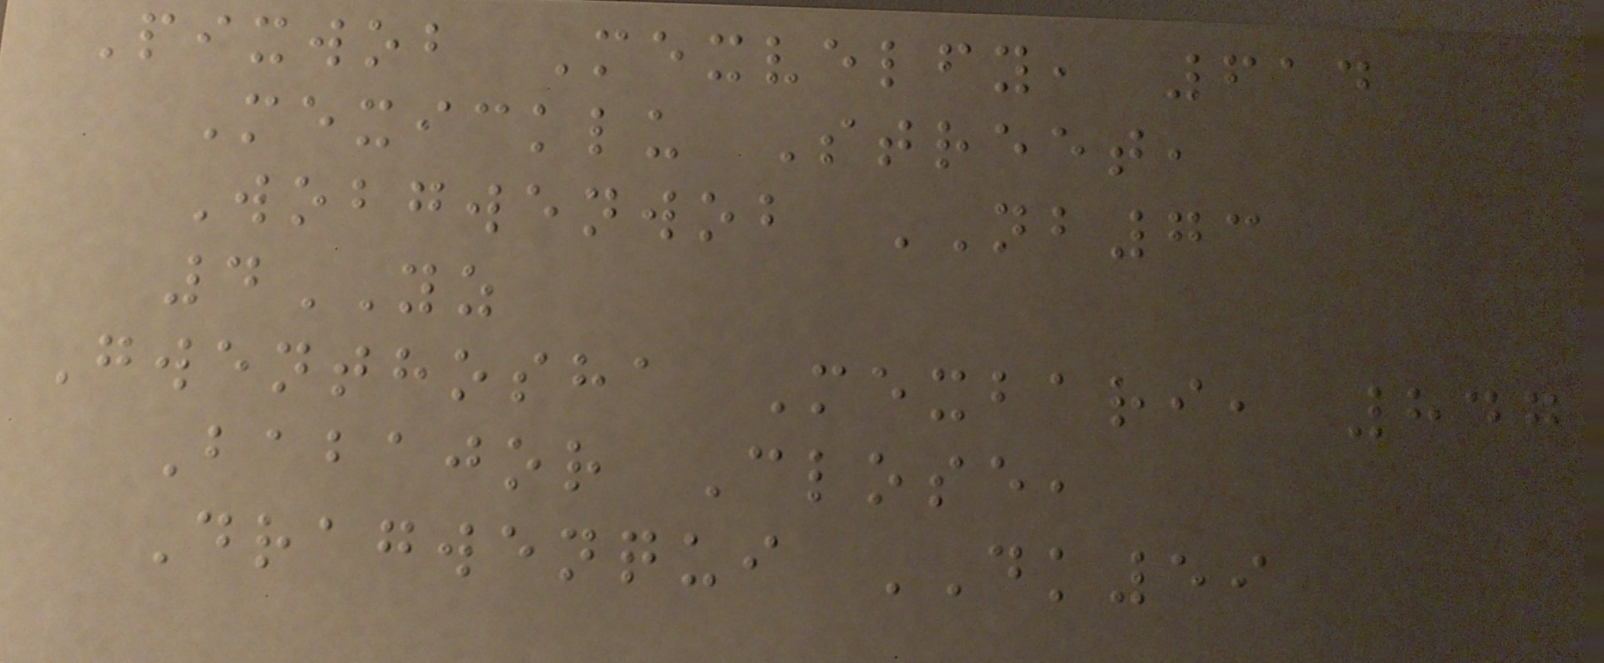Pixwob Mexvelfy, 614
Mexicklu Street,
Wobgwenwob NB73
4YZ
Gwenthosha Mexbari, 847
Babajor Close,
Dragwenqui DK59
